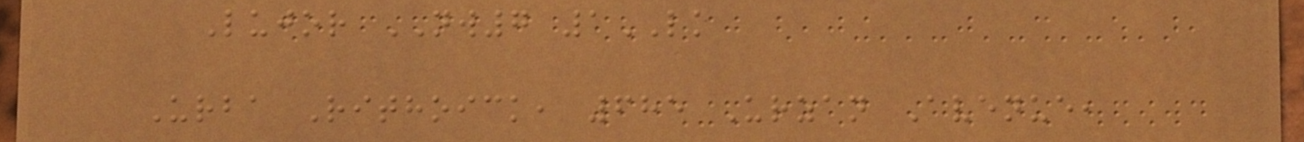Lujor NW7 1LK
Urba Rithoick, 685 Urzan Avenue,
